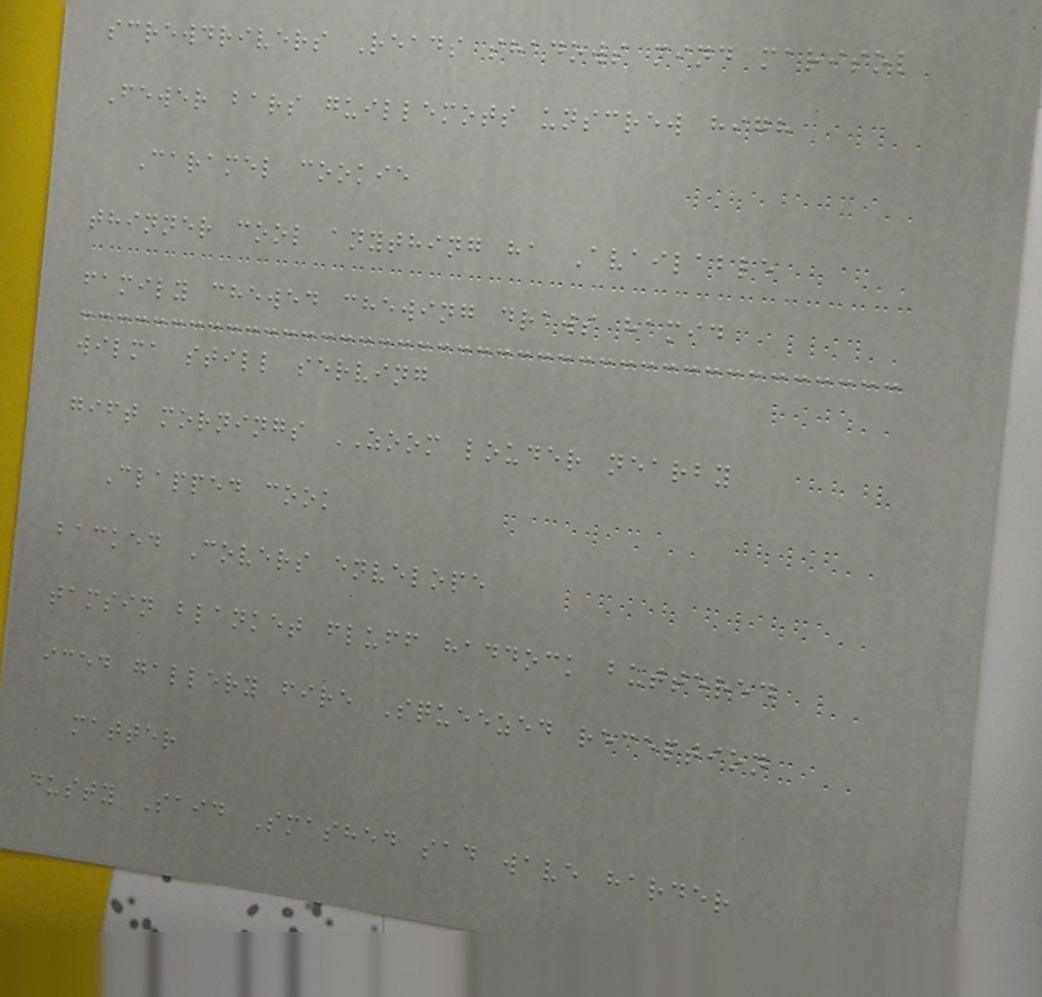screwdrivers Reads shadows mind marisol
Fewer bars guillemots unscrew high
Caramel cookie
thinner cool anything ha Available
family chewed chewing draws hamid
wilma still serving
gift mornings ZOOM louder nearby
Clapped cook
backed Covers envelope
tamsin blanket fluff haddock buttered
iced gallery fire Squeezed reception
matter
dusty Said Smashed sad wave harder
